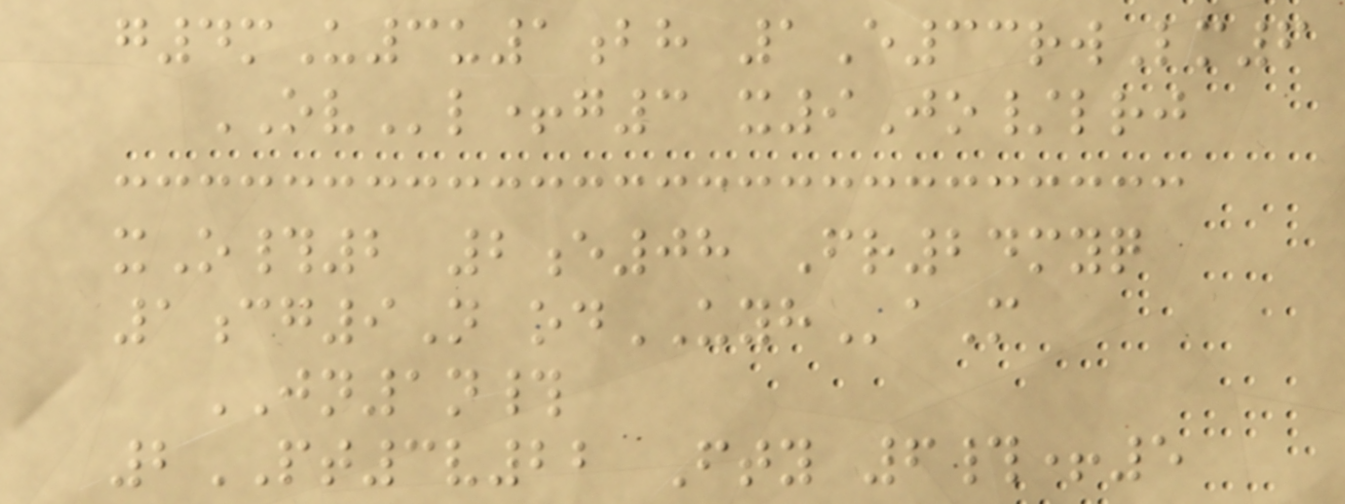g4mU3u1bh 1E33rwLm6
OVl+g3 x9Jo/lrj
xO#2 2e08 Fr24myq
1cg9N odUYHaM
JN1n#
2PT3v22 Fty 6#+5
